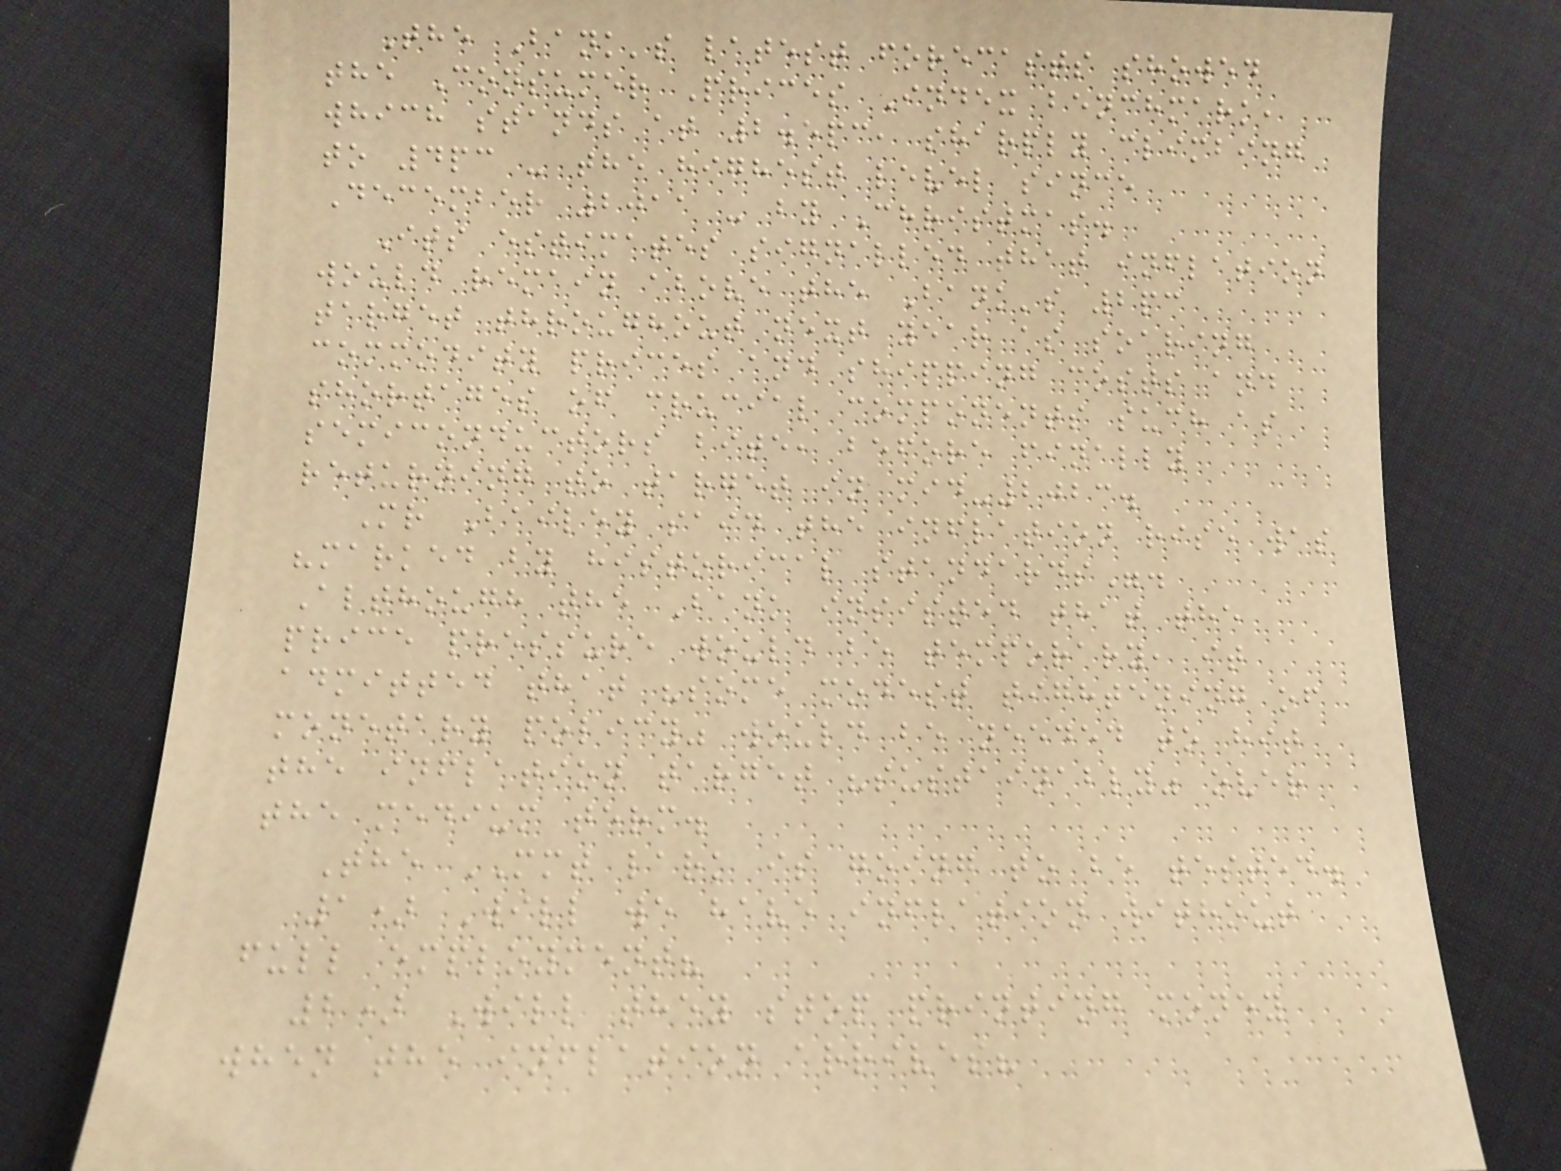The Bank's latest forecasts showed
the Consumer Prices Index benchmark,
which stands at 2.5pc, sharply climbing
to 4pc - the highest level since
December 2011 - by Christmas.
Its estimates signalled that inflation
would remain above the Bank's 2pc
target throughout next year as soaring
commodity prices and shipping costs and
shortages of crucial components such as
semiconductors bite, before finally
returning to target in mid-2023.
Mr Bailey said the inflation rise was
"marked by historical standards".
Although the Bank insisted that the
price pressure would be temporary, it
admitted that "some modest tightening of
monetary policy" would be needed to hit
the inflation target "sustainably" over
the medium term.
The MMT lark is going to be tested.
1) Will we have inflation without
full employment?
2) Will they stop printing money
when the inflation arrives?
